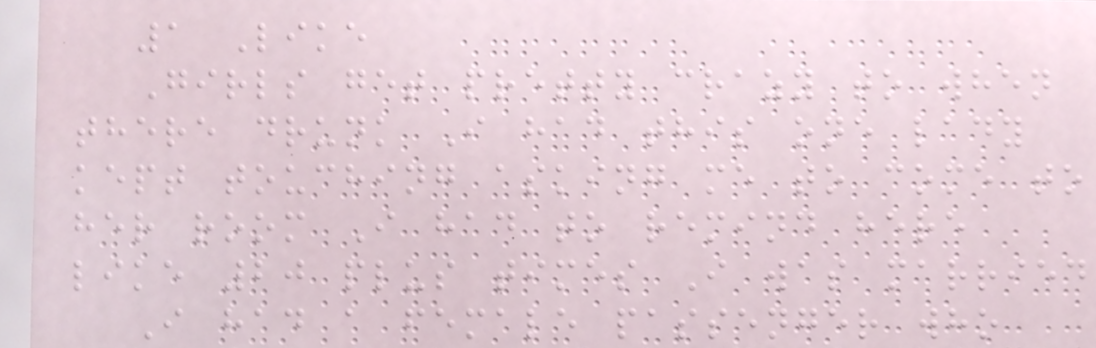1 Like
Girls get pretty crazy to when
there drunk I had this one lady
kept touching asking me to come to
her room I had to remind here
like 20 plus times I was married
I had a female passenger who
